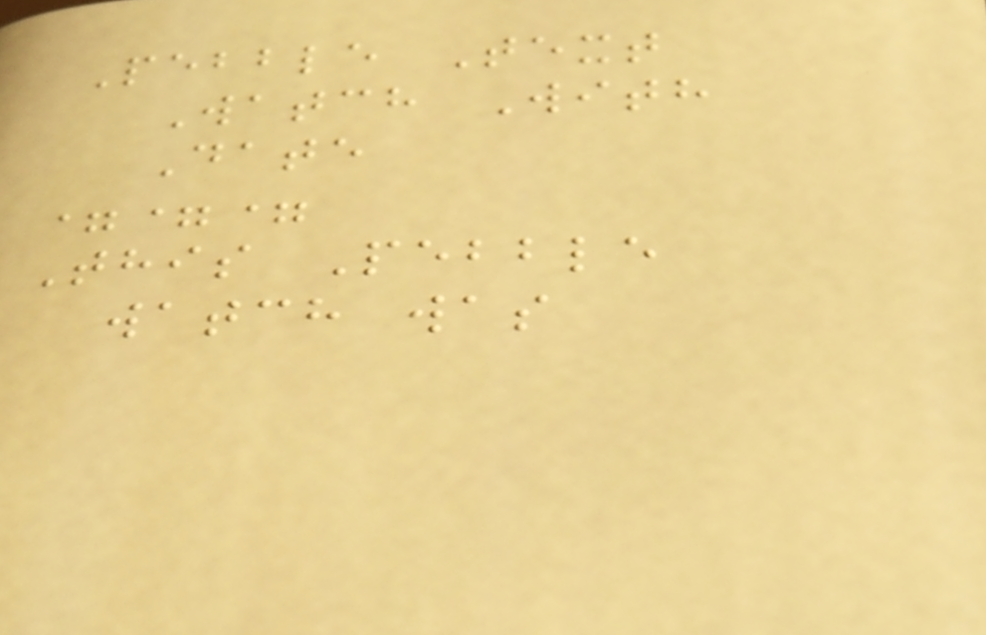Pebble Text
Watch With
Date
===
This Pebble
watch was
